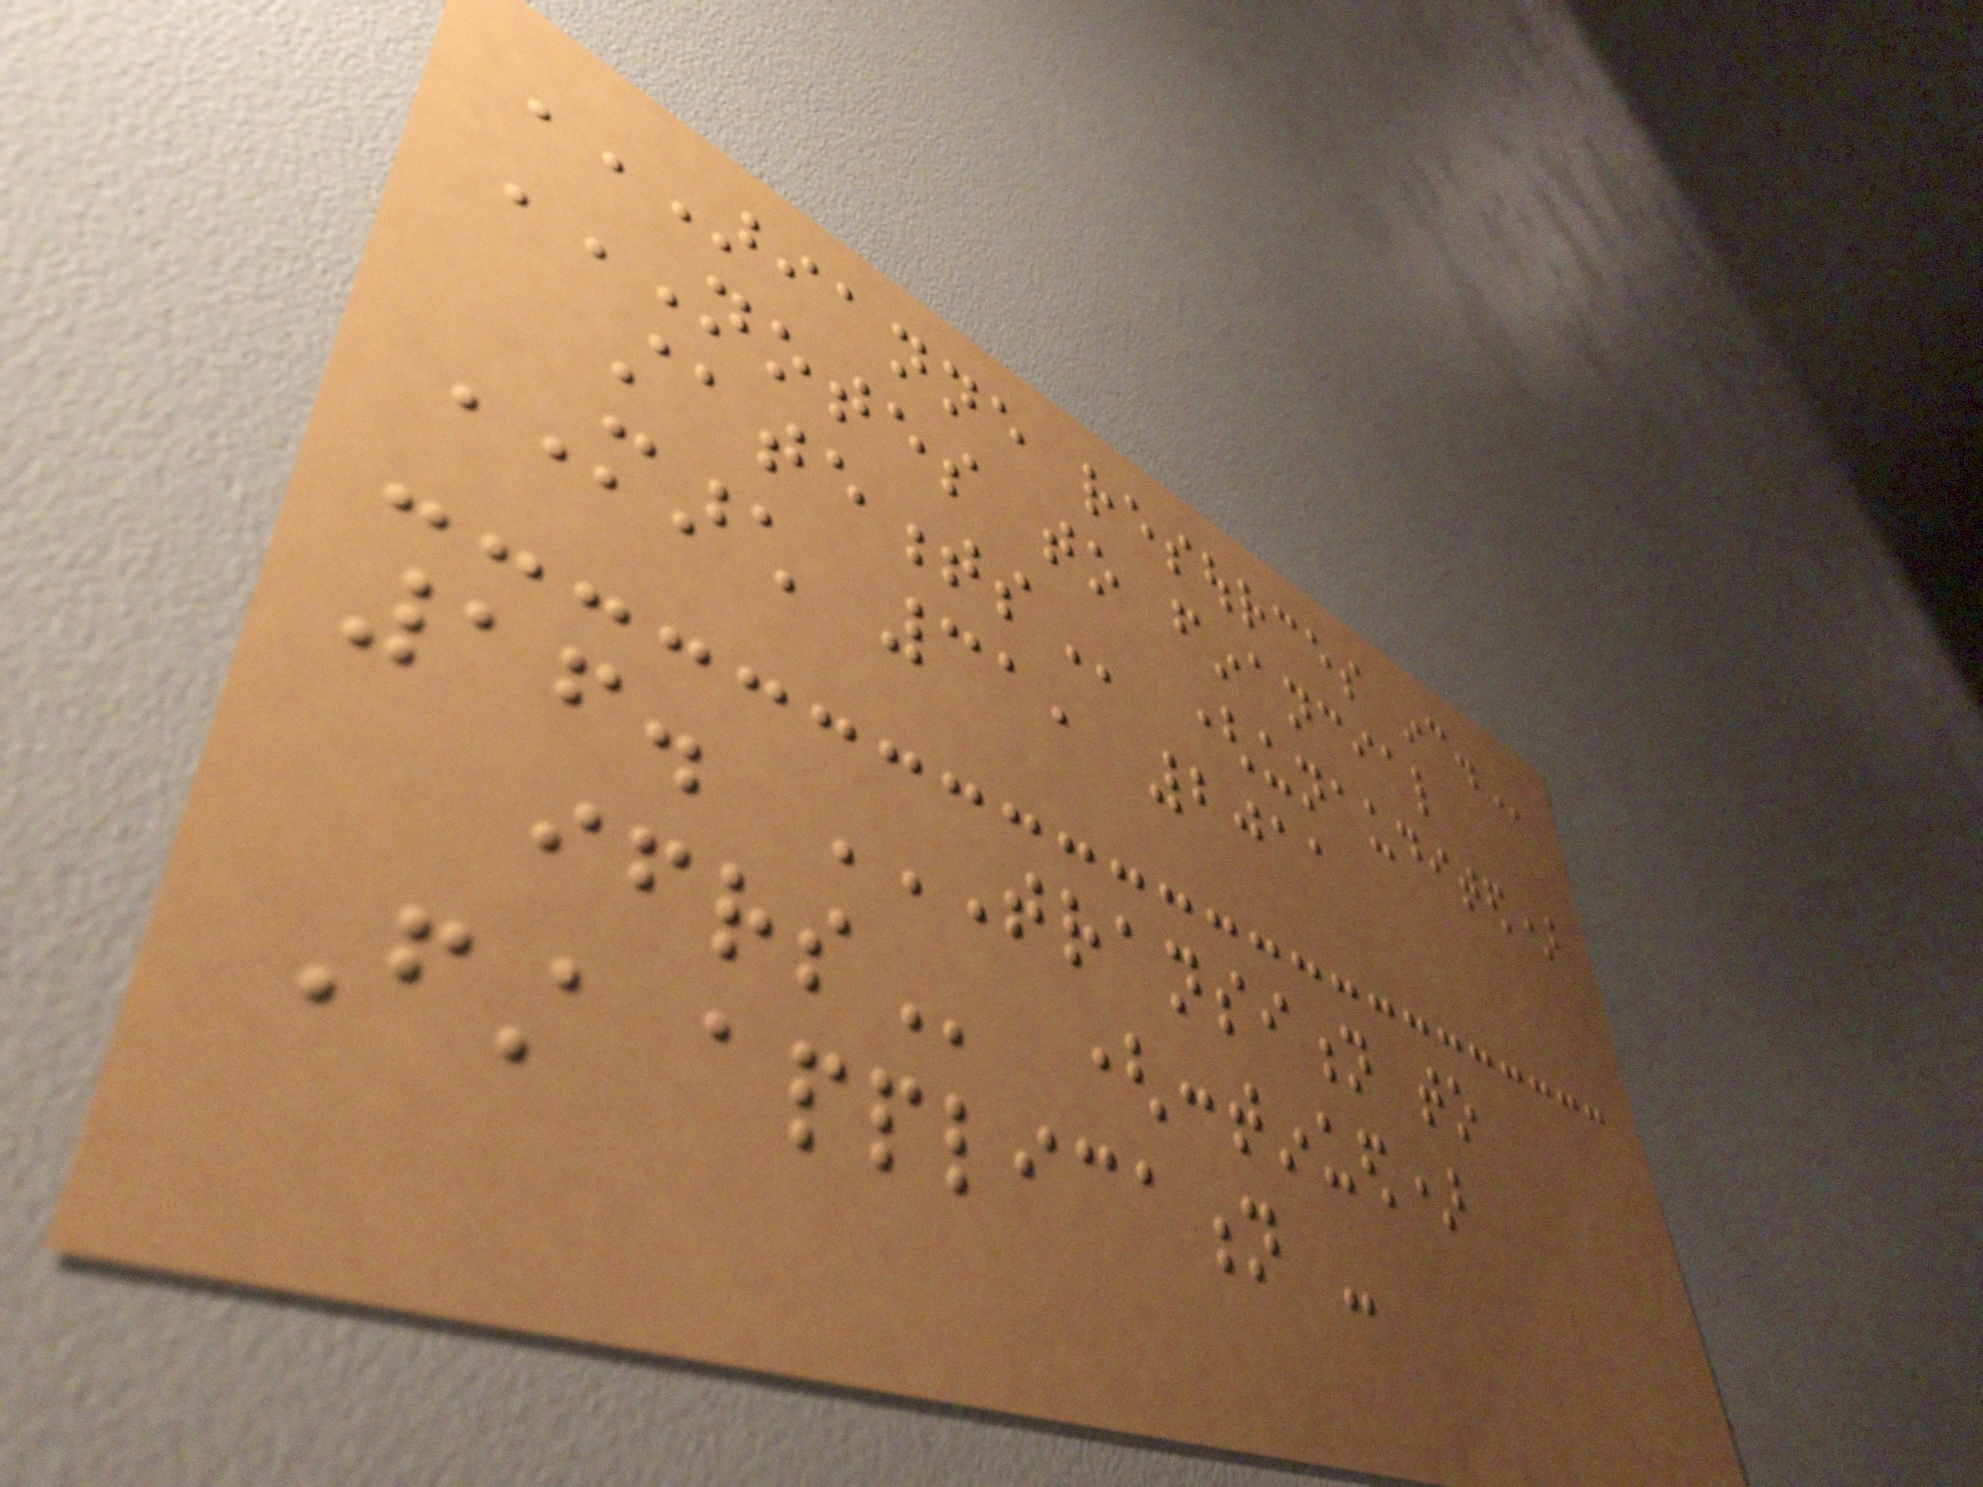ARIANNE RESOURCES INC.
NOTES TO FINANCIAL
STATEMENTS (unaudited)
MARCH 31, 2011
16. TRANSITION TO
IFRS (continued)
First application -
